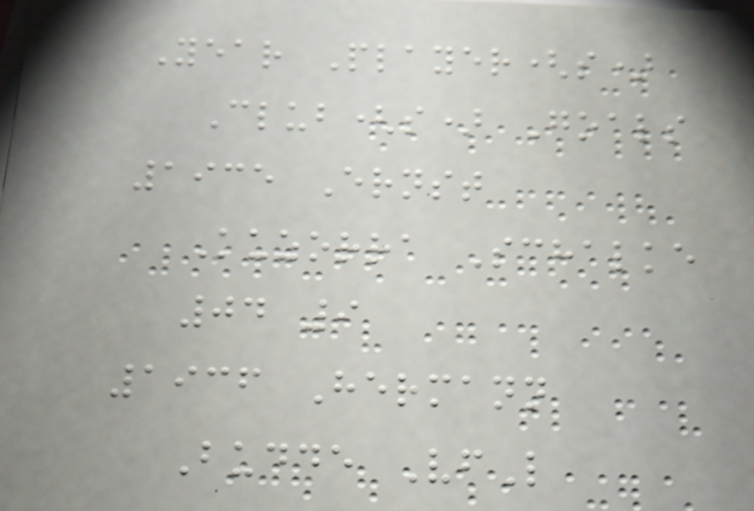Year Player(s)
Club(s) Goals
1935 Ernst
Kuzorra Schalke
04 9
1936 Hermann
Budde VfL
